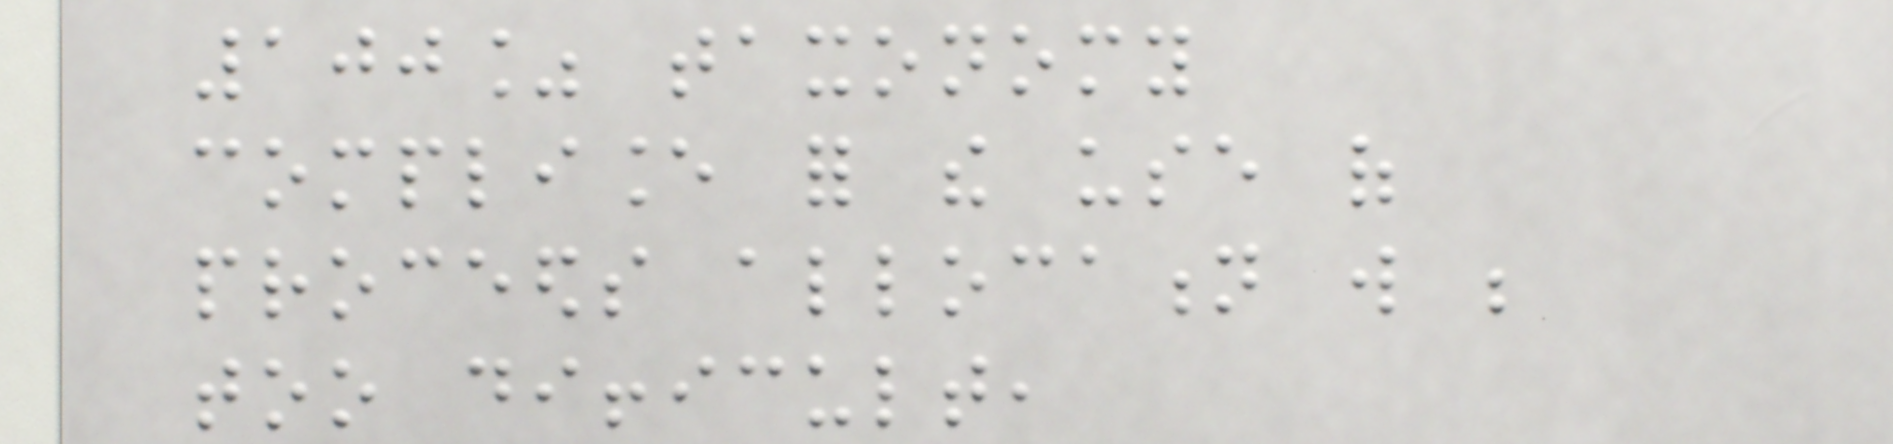100% taxonomy
compliance for the use of
proceeds allocation will be
too difficult,
